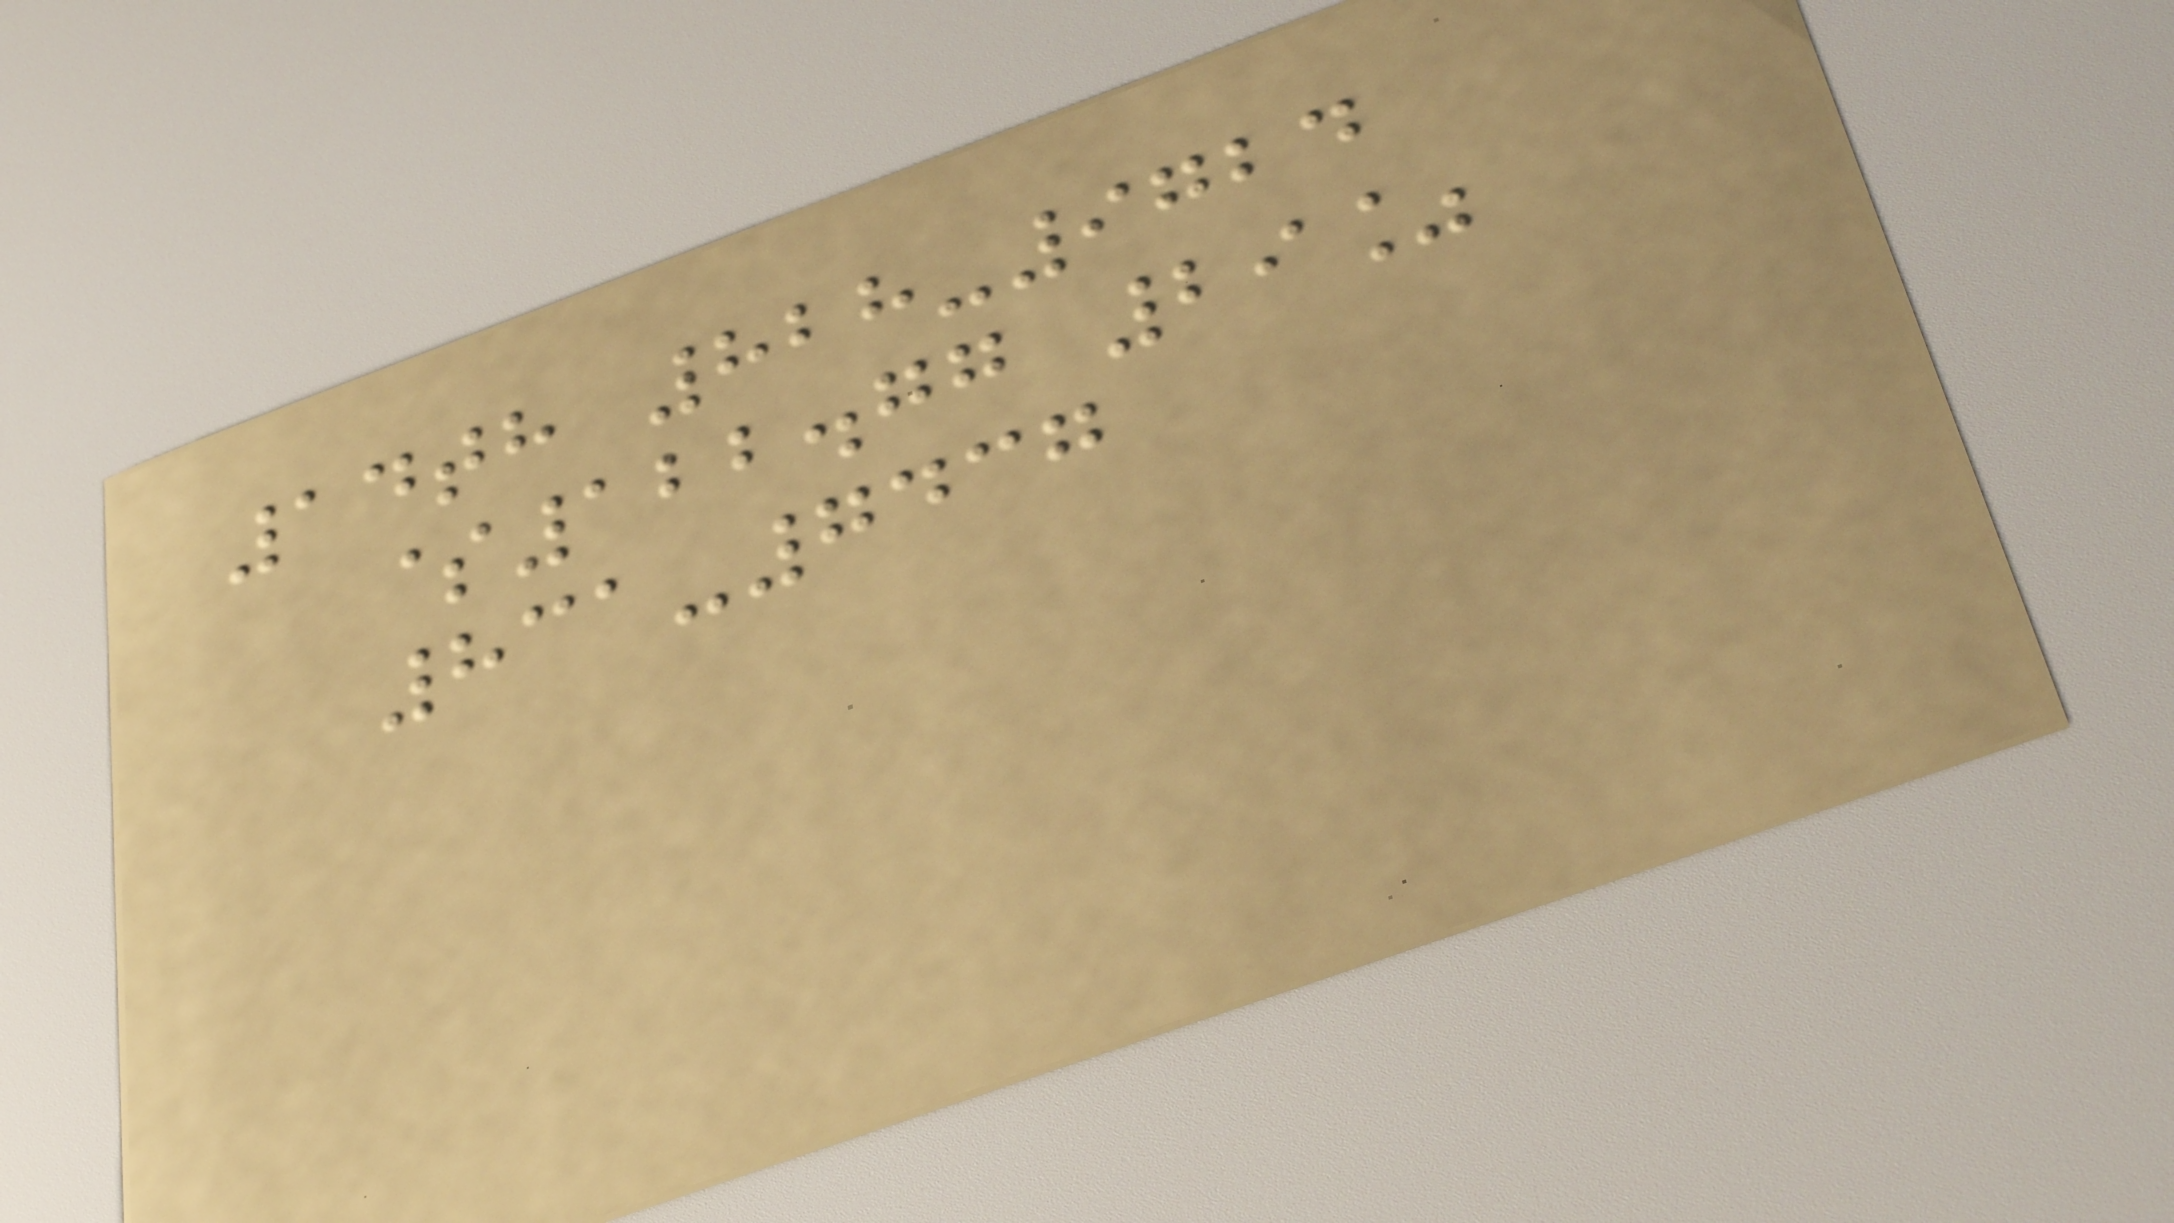14th 828-9724
$122.77 29%
831-7437
